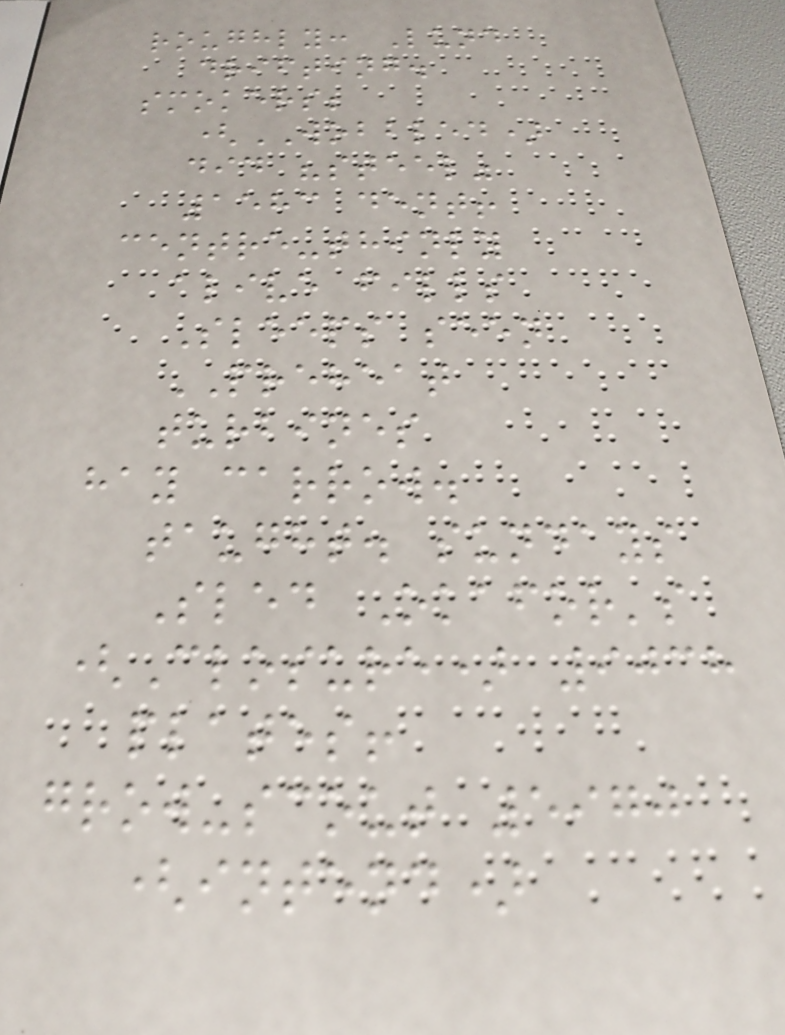roughly: Lund
drifting.
smokers;
(WOBBLED)
did "steel"
1583 dent!
centre-thinly
alive fills
Sleeps seen
PREHEAT
turbines
hay carrow.
taught. sundays
Sled Okafor's
(Closure) 9038
plates!
grow-scout 5970
(intend)
